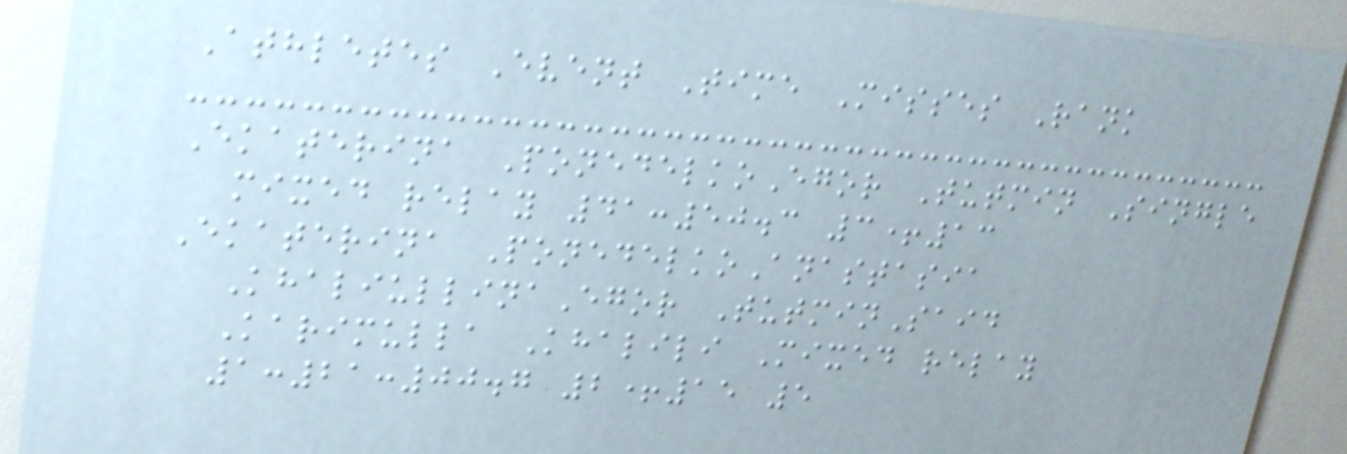Athletes Event Time Misses Rank
Ekaterina PonedelkoEgor Tutmin Single
mixed relay 41:50.3 3+13
Ekaterina PonedelkoAnastasia
KhaliullinaEgor TutminSaid
Karimulla Khalili Mixed relay
1:21:00.7 2+15 5
